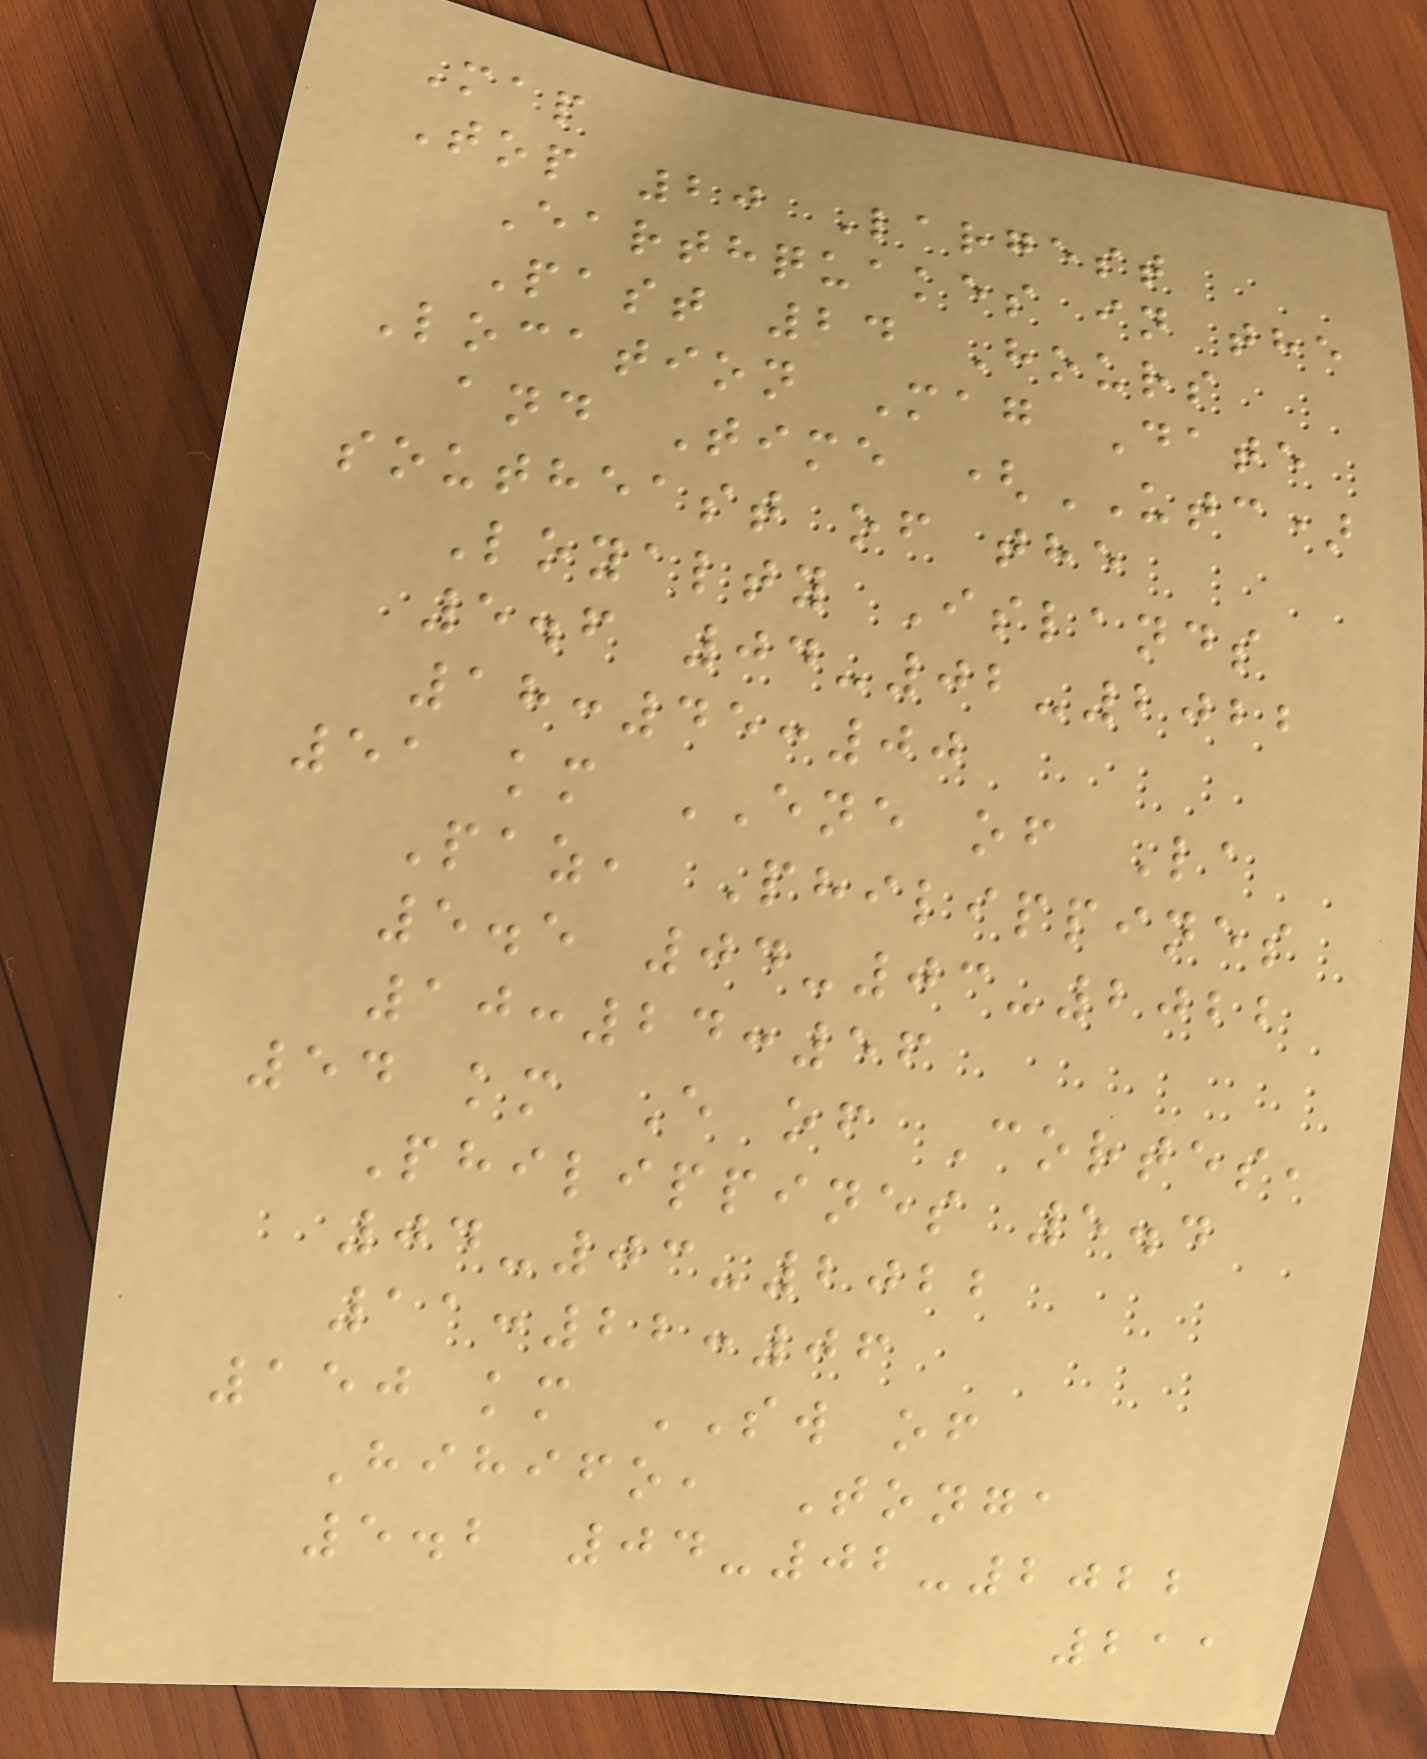Map
Top 20 Largest
Earthquakes in the
Past 24 Hours
Location Mag Date
and Time (UTC)
southeast of the
Loyalty Islands
5.6 04-02-2022
18:45:00
51 km ENE of La
Paz, Philippines
5.5 04-03-2022
10:24:56
54 km E of Cortes,
Philippines 5.4
04-03-2022
11:22:06
150 km SW of
Hihifo, Tonga
5.2 04-02-2022
211
